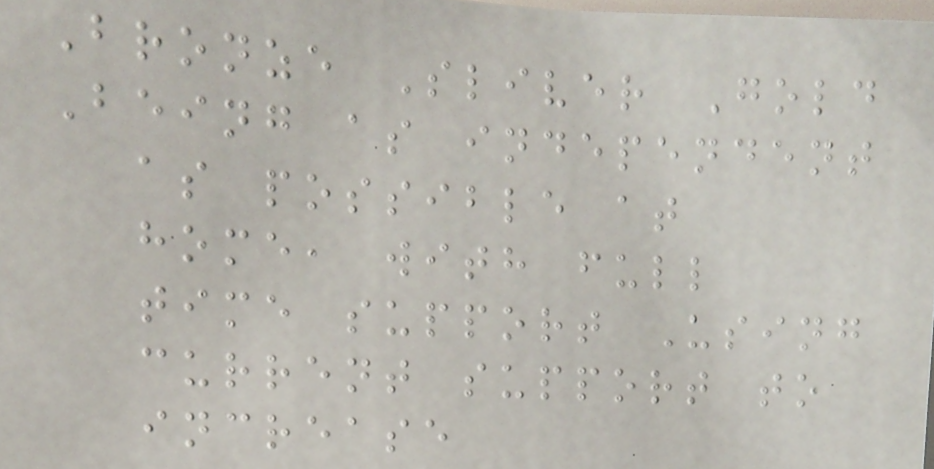Bronze Sliver Gold
Being as independent
as possible at
home, with full
time support Using
current support to
increase
